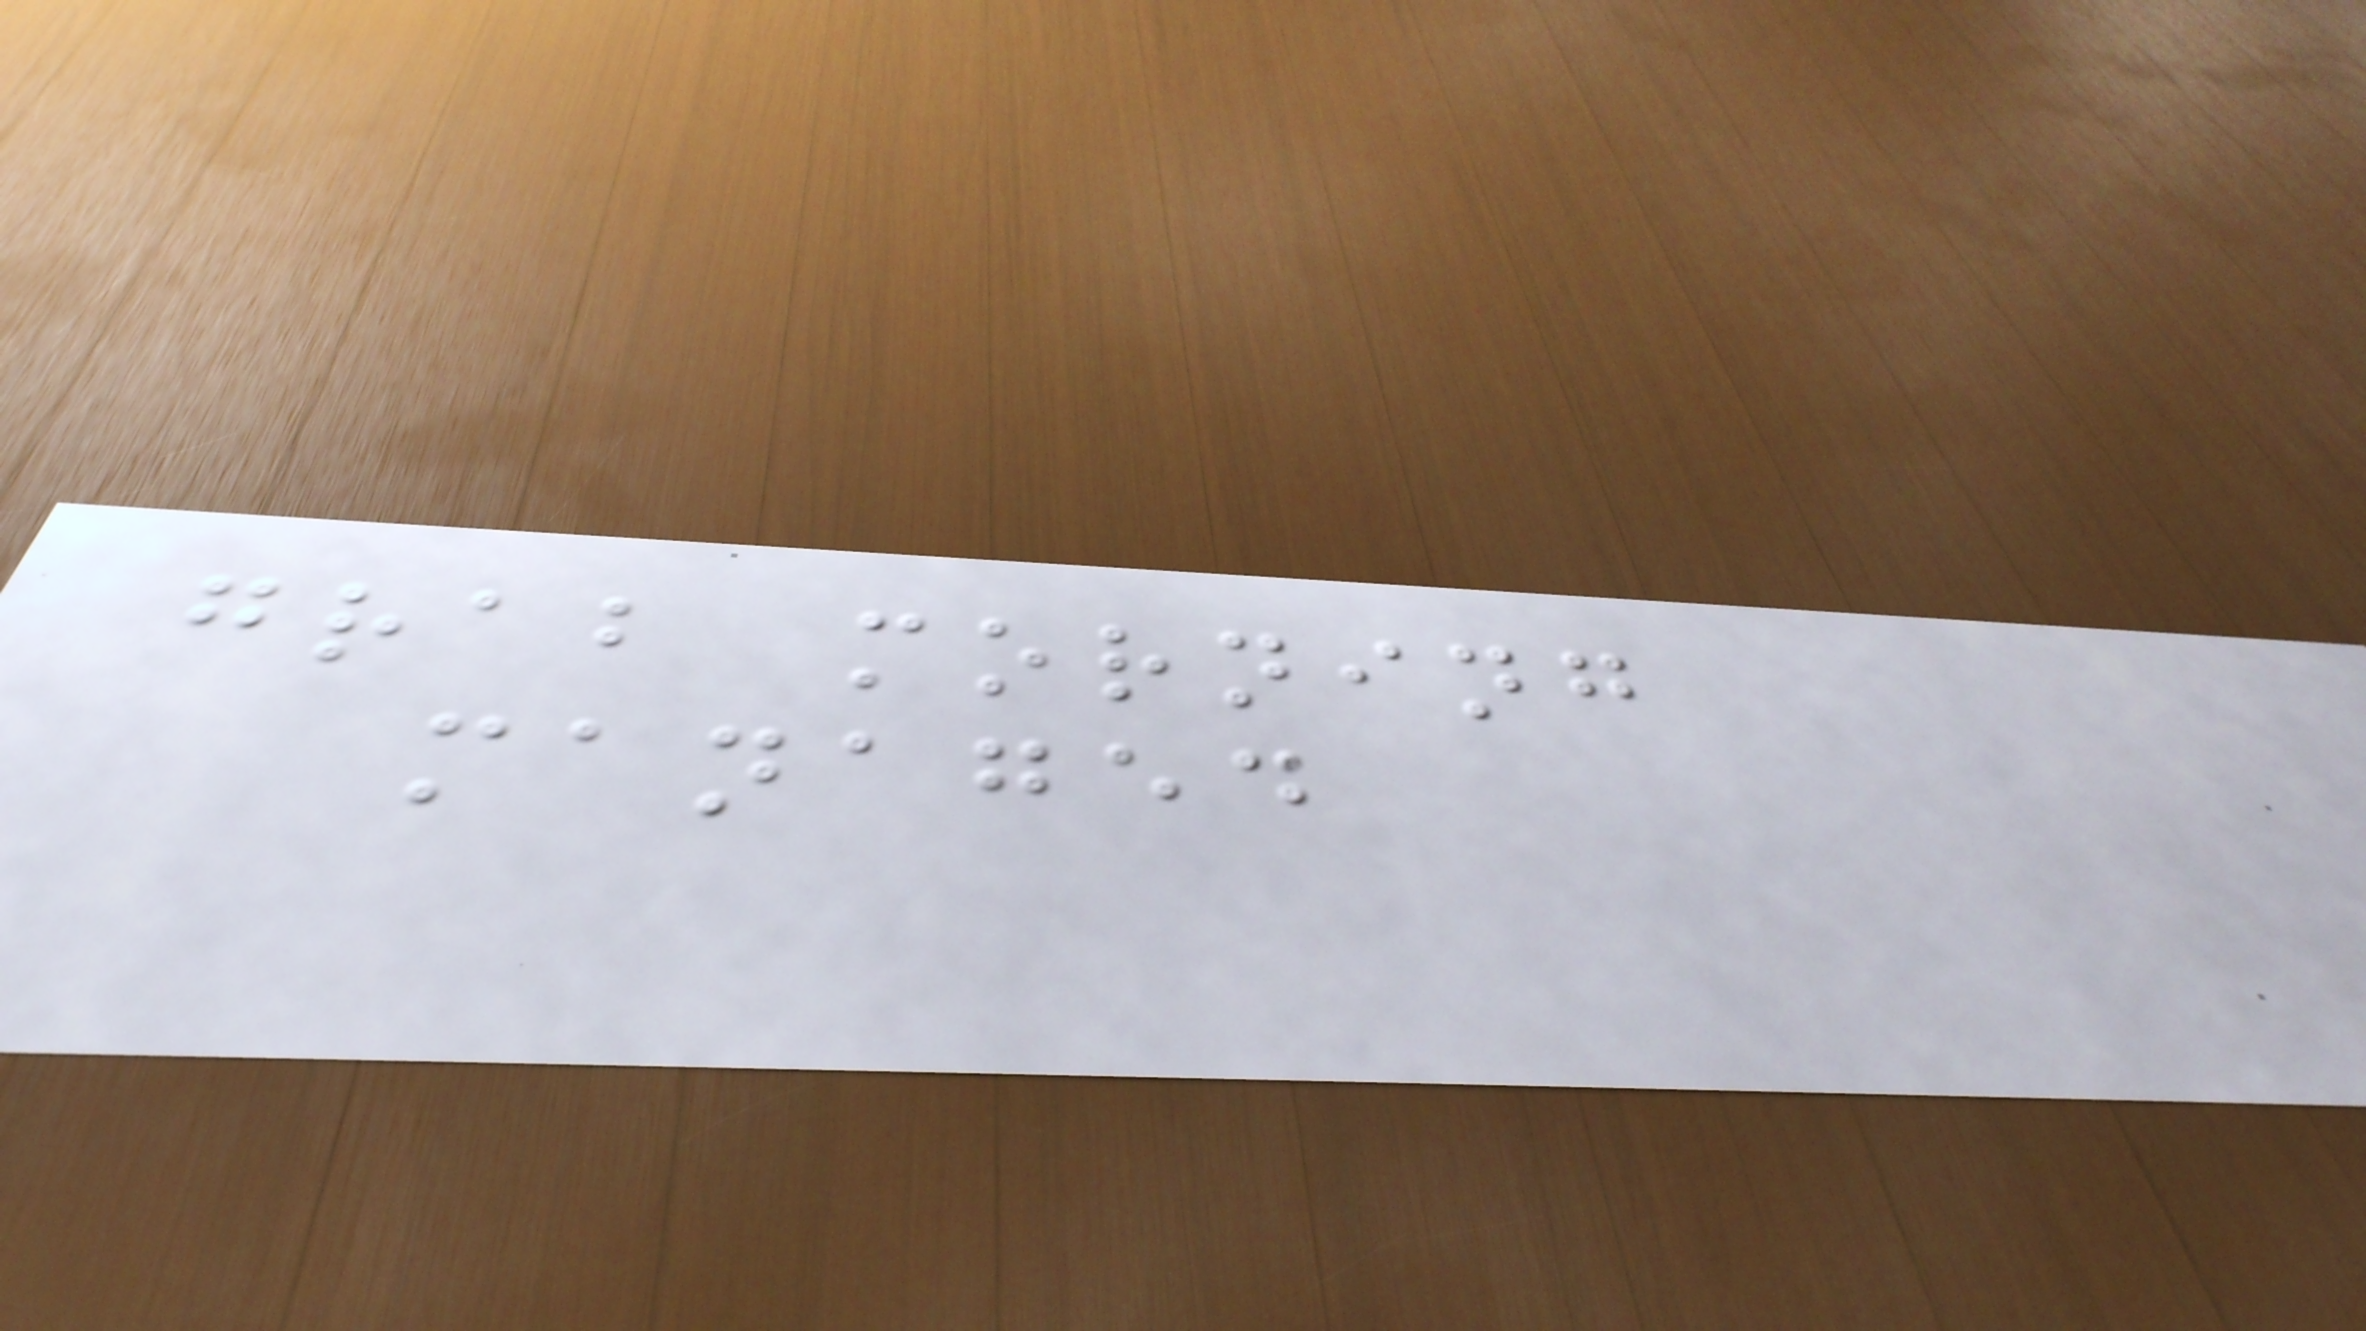grab morning
managed
